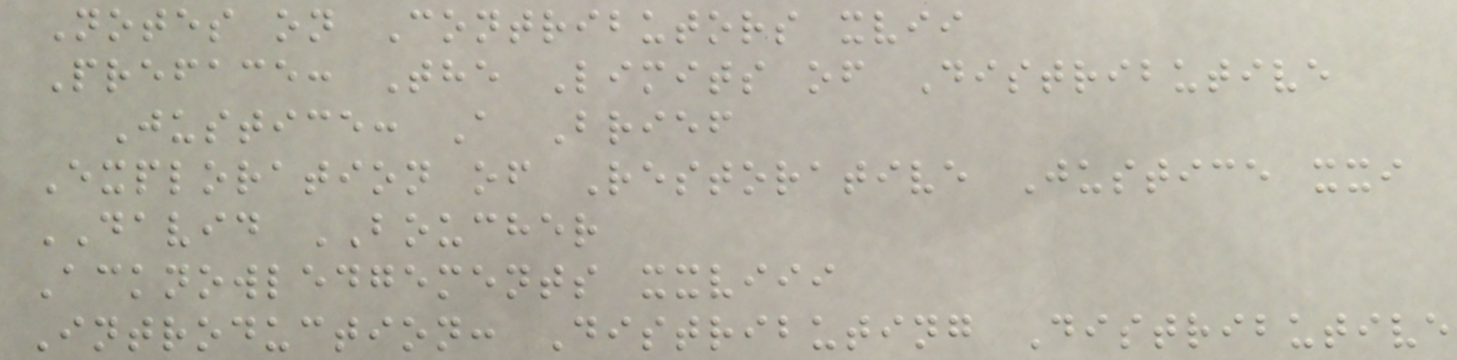Notes on Contributors xvii
Preface: The Limits of Distributive
Justice: A Brief
Exploration of Restorative Justice xxi
DAVID BOUCHER
Acknowledgements xxviii
Introduction: Distributing Distributive
